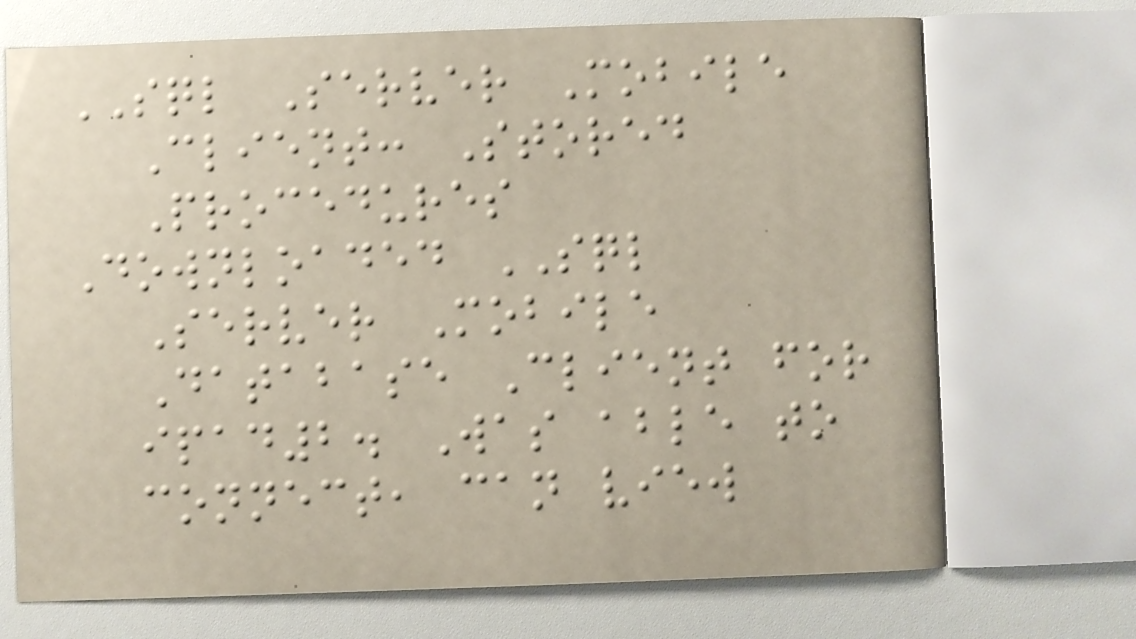SQL Server Mobile
Client: Stored
Procedures
Downloaded SQL
Server Mobile
Database Client for
ipad2. Was able to
connect, can view
